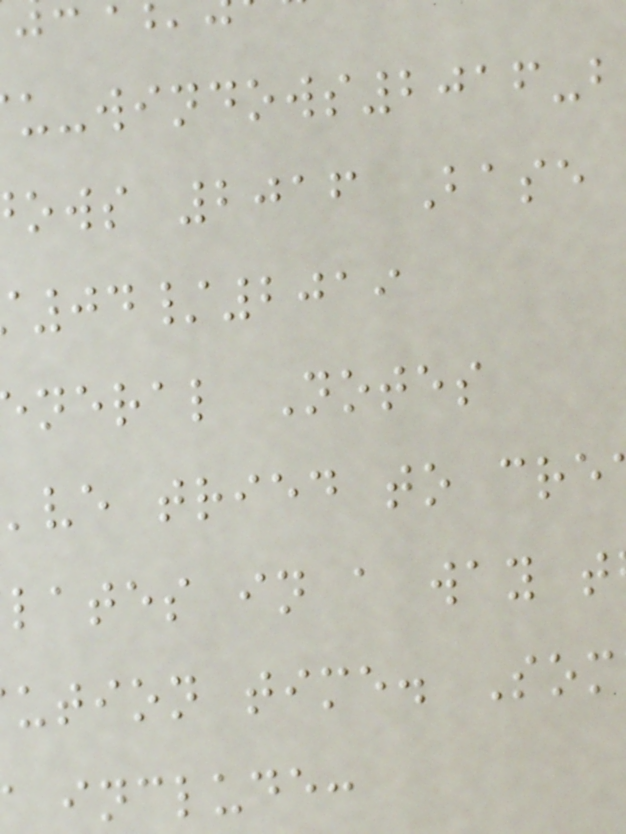ows 2016 Base
04/2019
neral Notes
've tried to cre
lates in a way t
ution time. Som
include:
